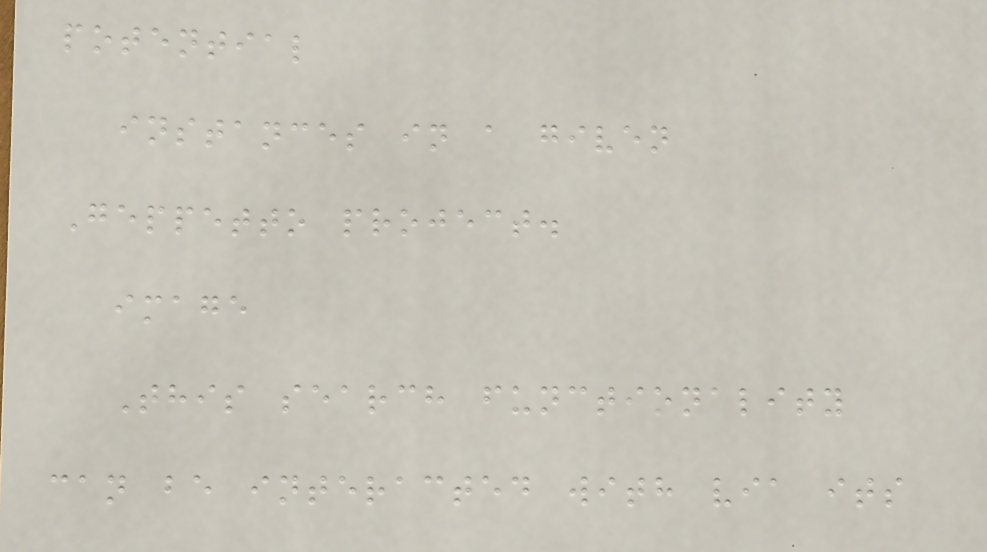potential
instances in a given
Geppetto project.
image
This search functionality
can be interacted with via its
